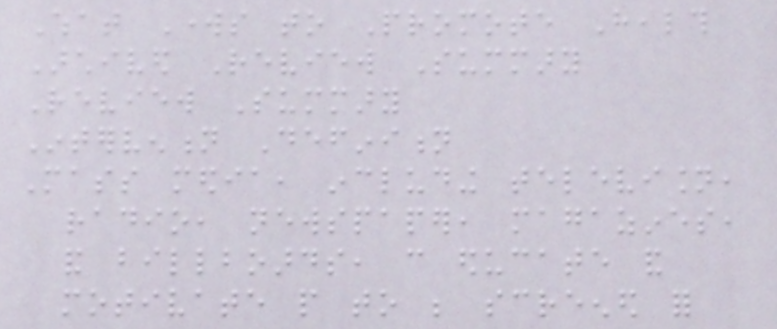What Works to Promote Health
Archived Review Summary
Review Summary
Intervention Definition
Mass media, including television,
radio, newspaper, magazines,
and billboards, can educate and
motivate people to be screened for
